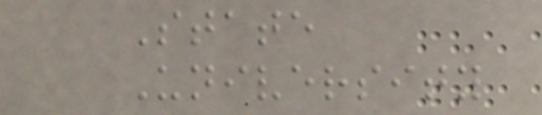State
University
